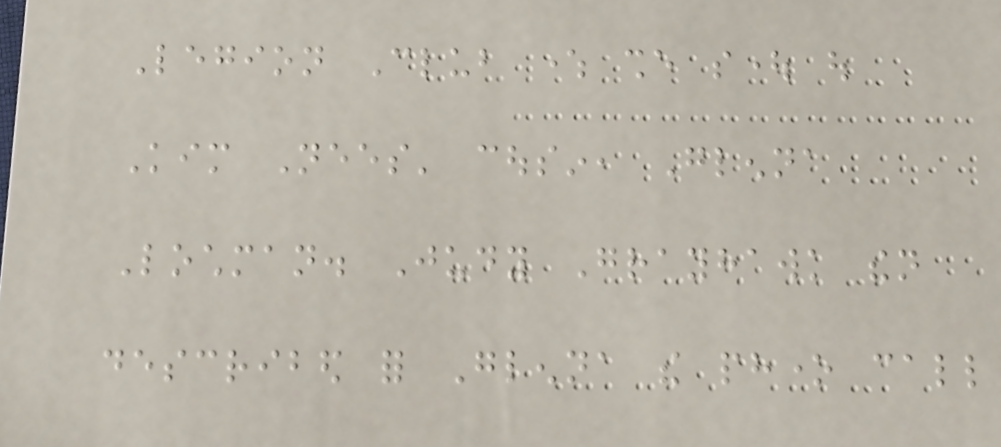Legion Club where she sought out
Kim Nees' cousin, Glenna
Lochman. Judy Grayhawk then
described for Glenna the phone call
